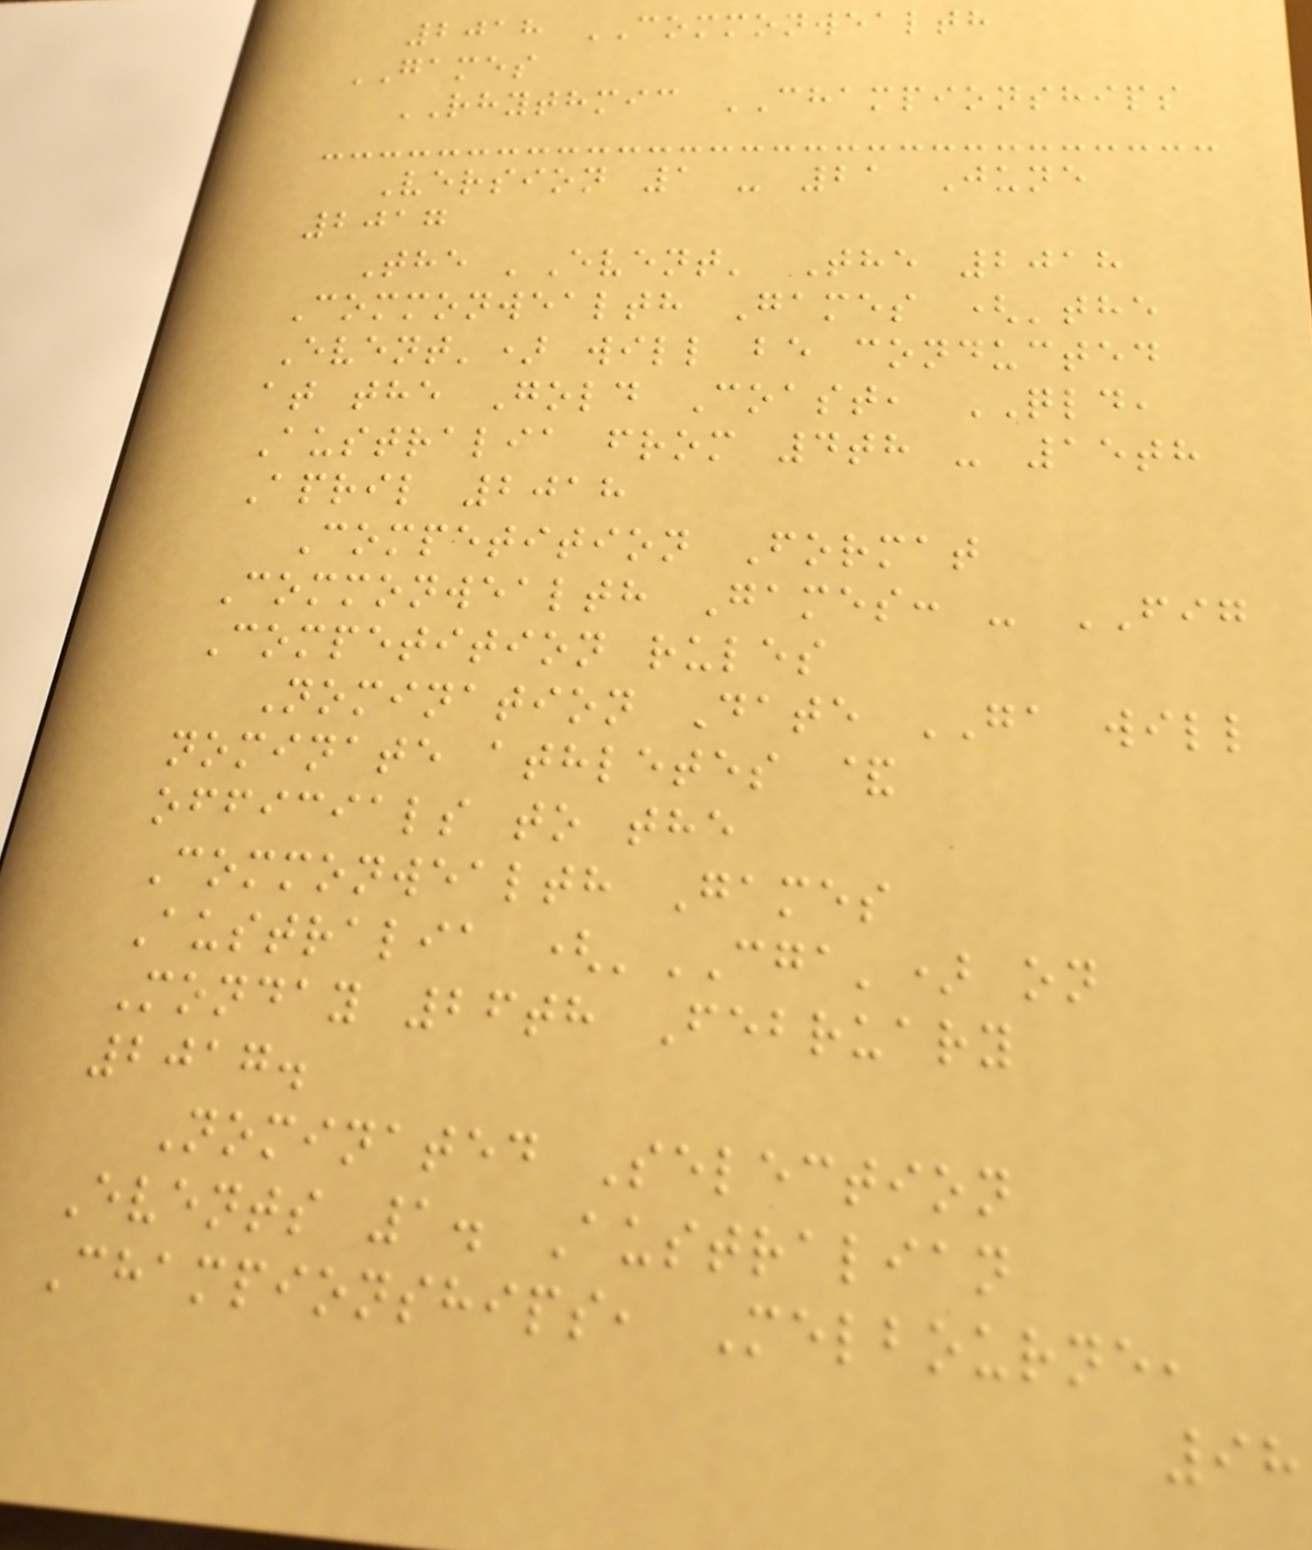2018 COMMONWEALTH
GAMES
RHYTHMIC CHAMPIONSHIPS
Version 1 - 21 June
2017
The 'Event' The 2018
Commonwealth Games ('the
Event') will be conducted
at the Gold Coast, QLD,
Australia from 4th - 15th
April 2018
Competition Format
Commonwealth Games: - FIG
Competition rules
Nomination Date GA will
nominate athletes &
officials to the
Commonwealth Games
Australia ('CGA') on
Monday 26th February
2017.
Nominated Selection
Events 1. Australian
Championships, Melbourne,
98
